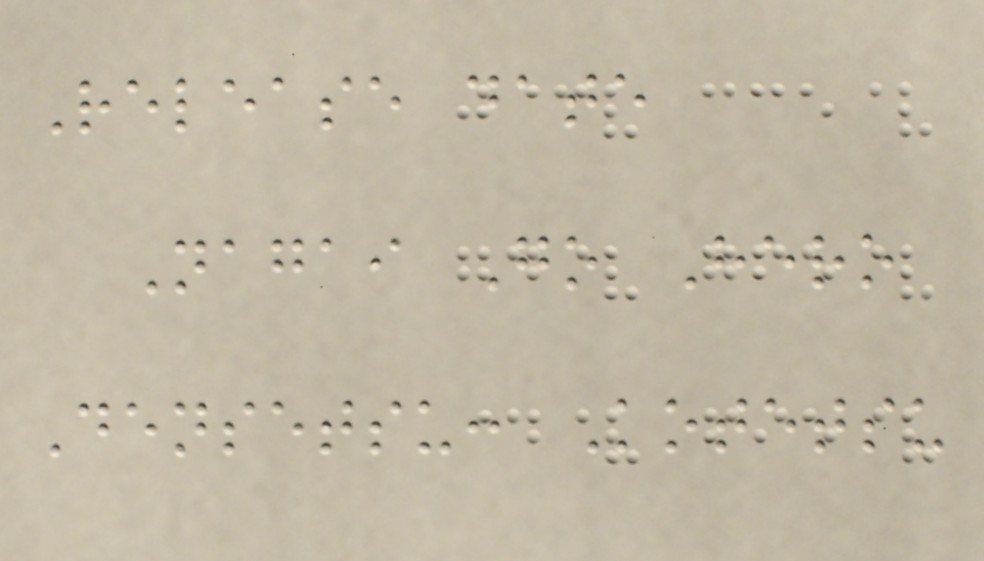Release date
Nagai Go Hero
Densetsu: Kotetsu
